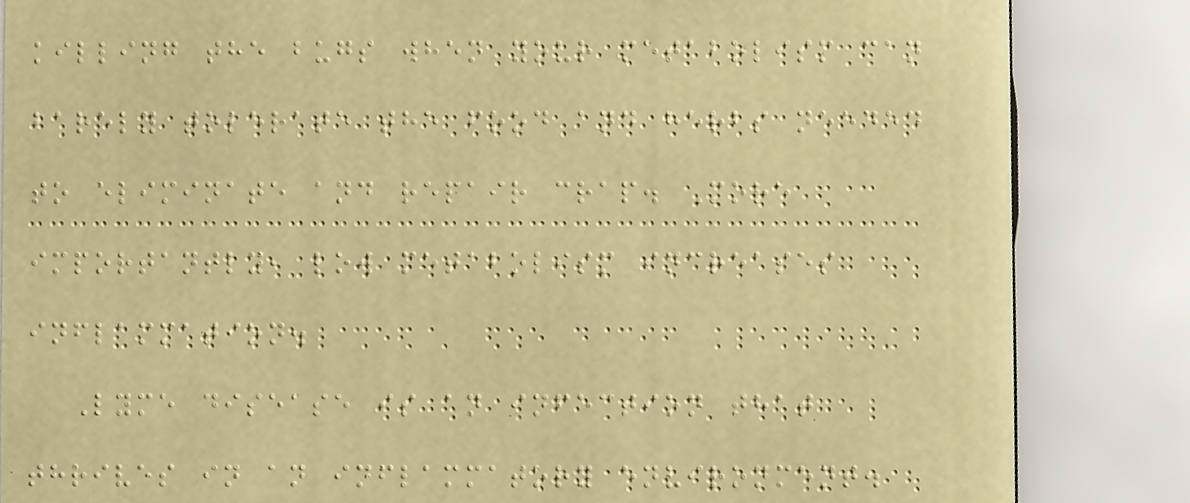killing the bugs when your metabolism can
barely tolerate the food and herbs needed
to eliminate and repair crap. More
importantly, low metabolism increases
inflammation.
Lyme disease is an infection that
thrives in an inflammatory environment.
